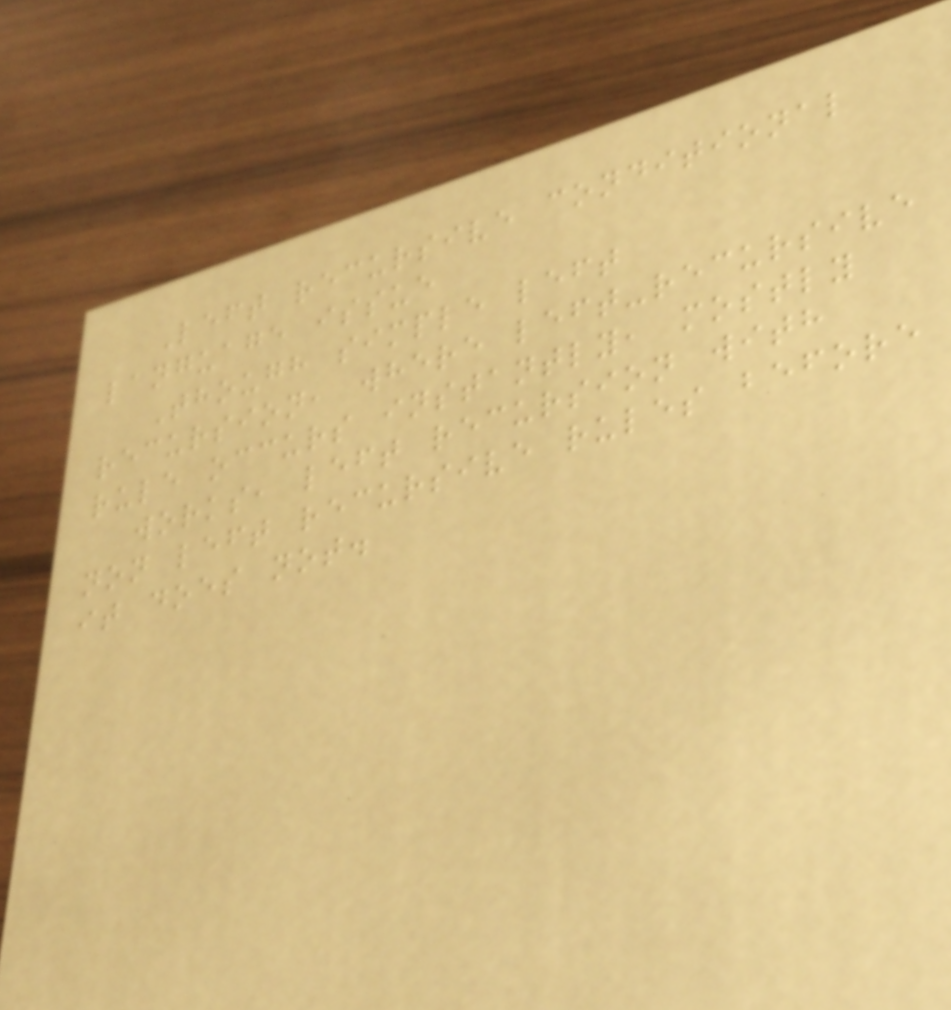Left recursive conditional
language issue
Though simple left
recursion, where left-recursive
rule occurs instantly, mostly
works, left recursion with
non left recursive rules before
it does not.
